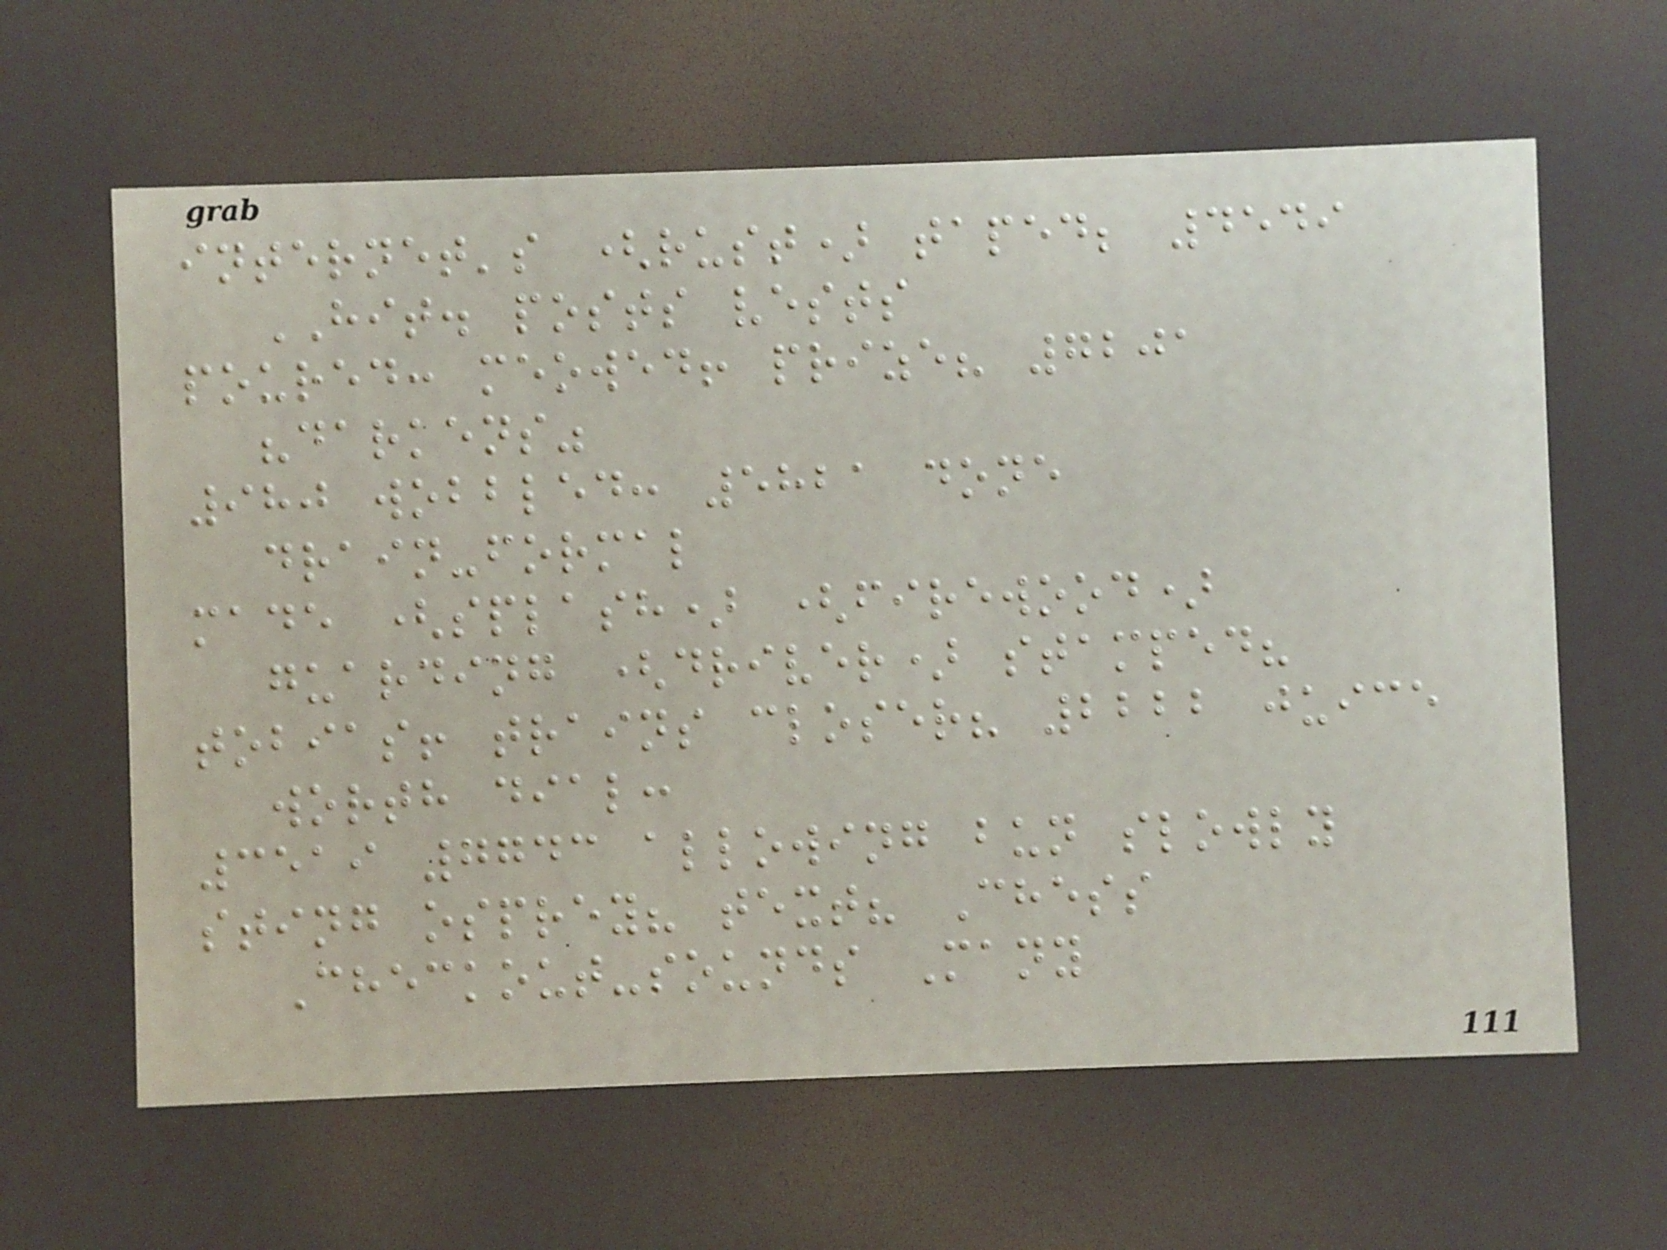internet's (rust) taped; 4549
HIT. posts vests
poured: meowed! prize? 7201
"darkens"
980 wobbled: 5821 done
drain-formal
made (splash) (firewood)
guarding (driver) stamped?
tobias! trains closer? 2222 juice
worth dial:
3519 7743 allowing bun slowly
sting osprey? text? Chess
Checkout-sounds Many
